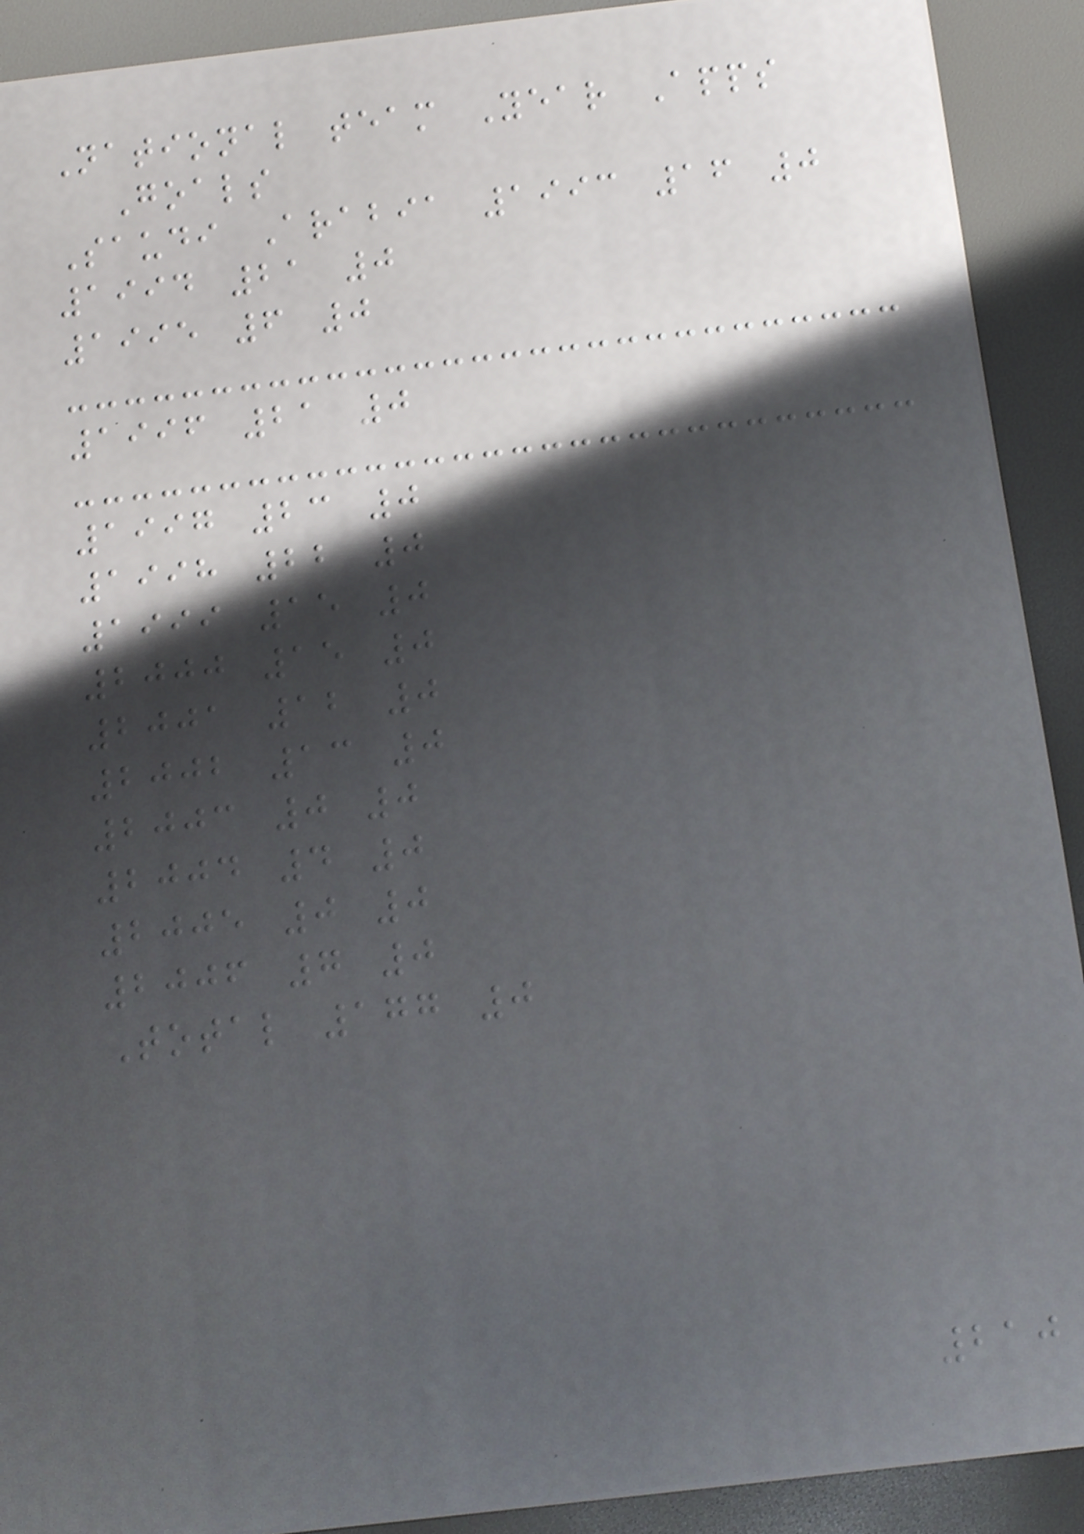National team Year Apps
Goals
Saudi Arabia 1993 16 0
1994 21 0
1995 6 0
1996 21 0
1997 23 0
1998 22 0
1999 15 0
2000 15 0
2001 12 0
2002 13 0
2003 0 0
2004 4 0
2005 0 0
2006 7 0
Total 177 0
210
